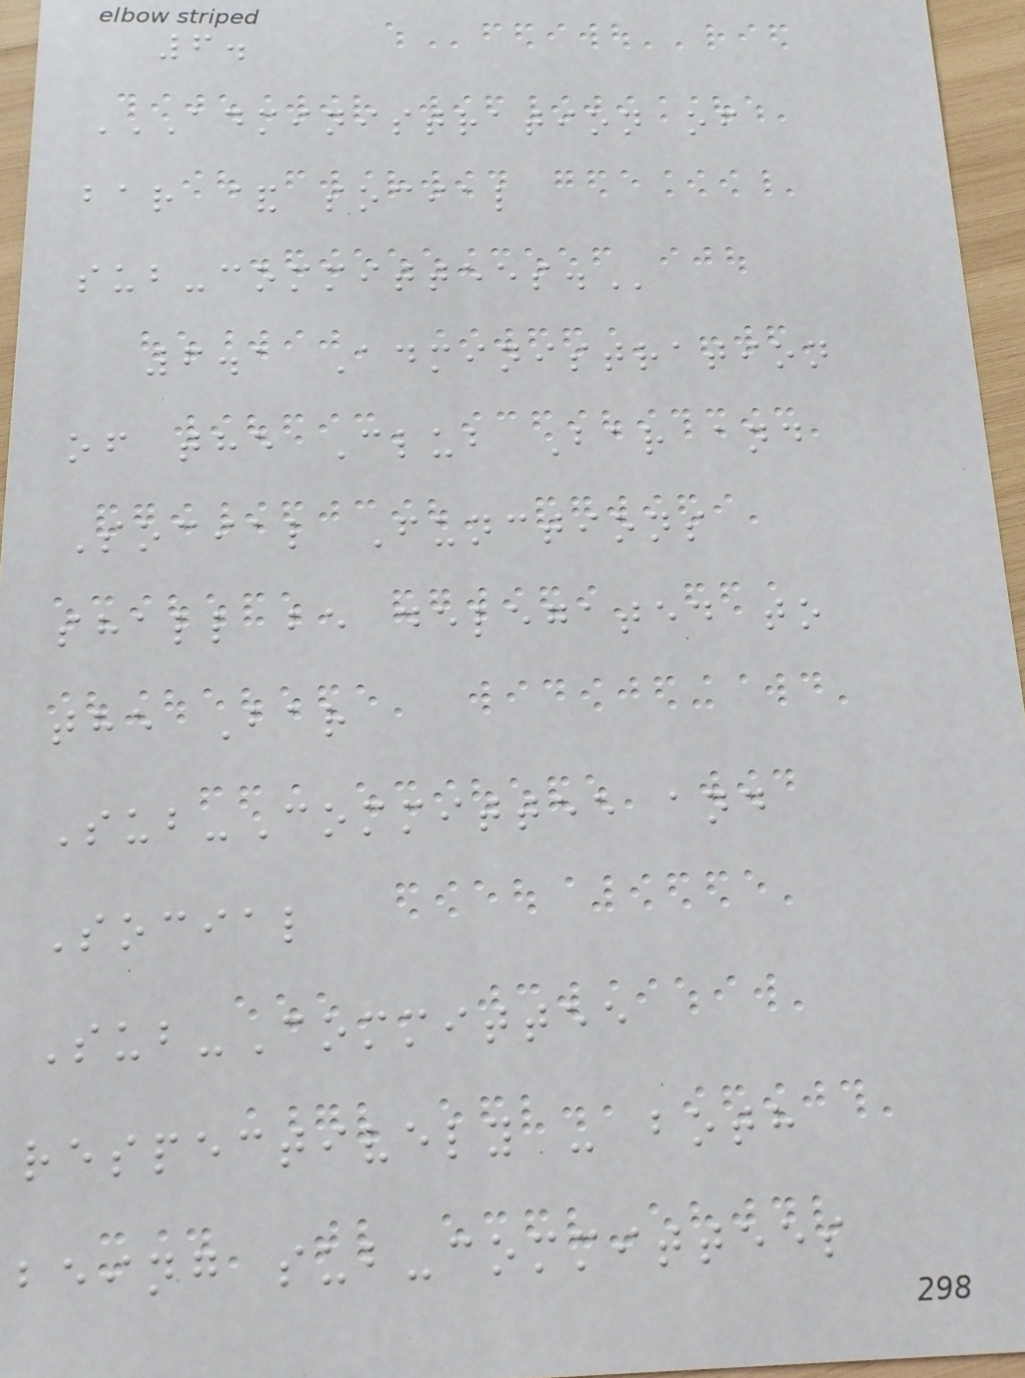6.
ADMINISTRATION OF
BAR & SOCIAL
SUB-COMMITTEES.
6.1 Administration
of the Club Bar and
Social Functions
shall be delegated to
the Bar
Sub-Committee and
Social
Sub-Committee
respectively - both
being sub-committees
